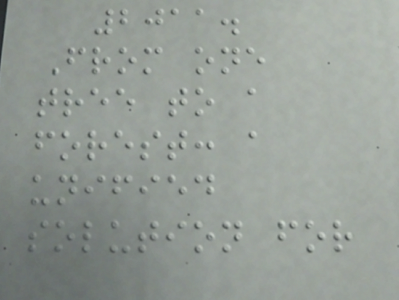2011.
From one
tree to a
forest: a
unified
solution for
